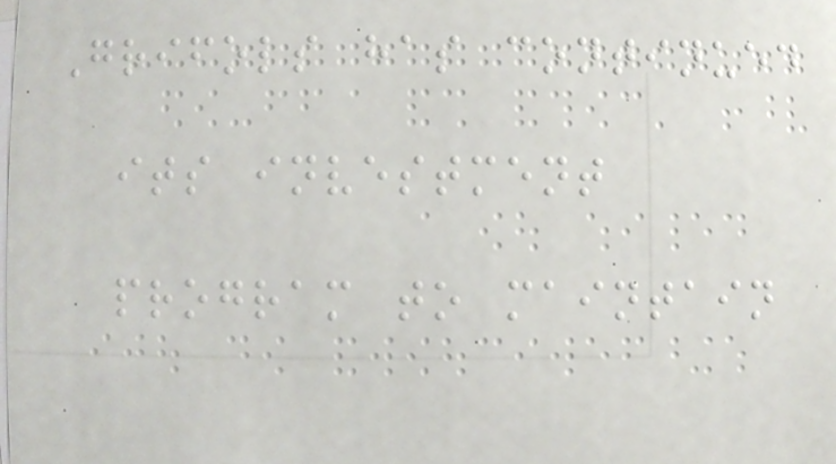Grifols has continued
its investment
program to maintain
